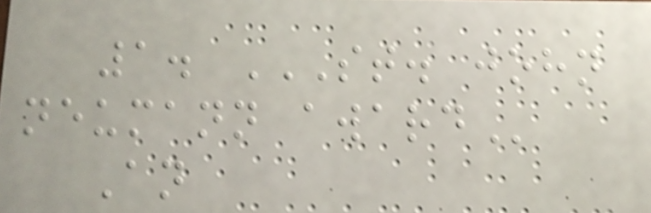1. ST. JOHN
NEUMANN AWARD
An
